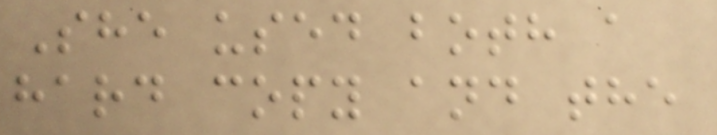She used both a
hard copy and the
